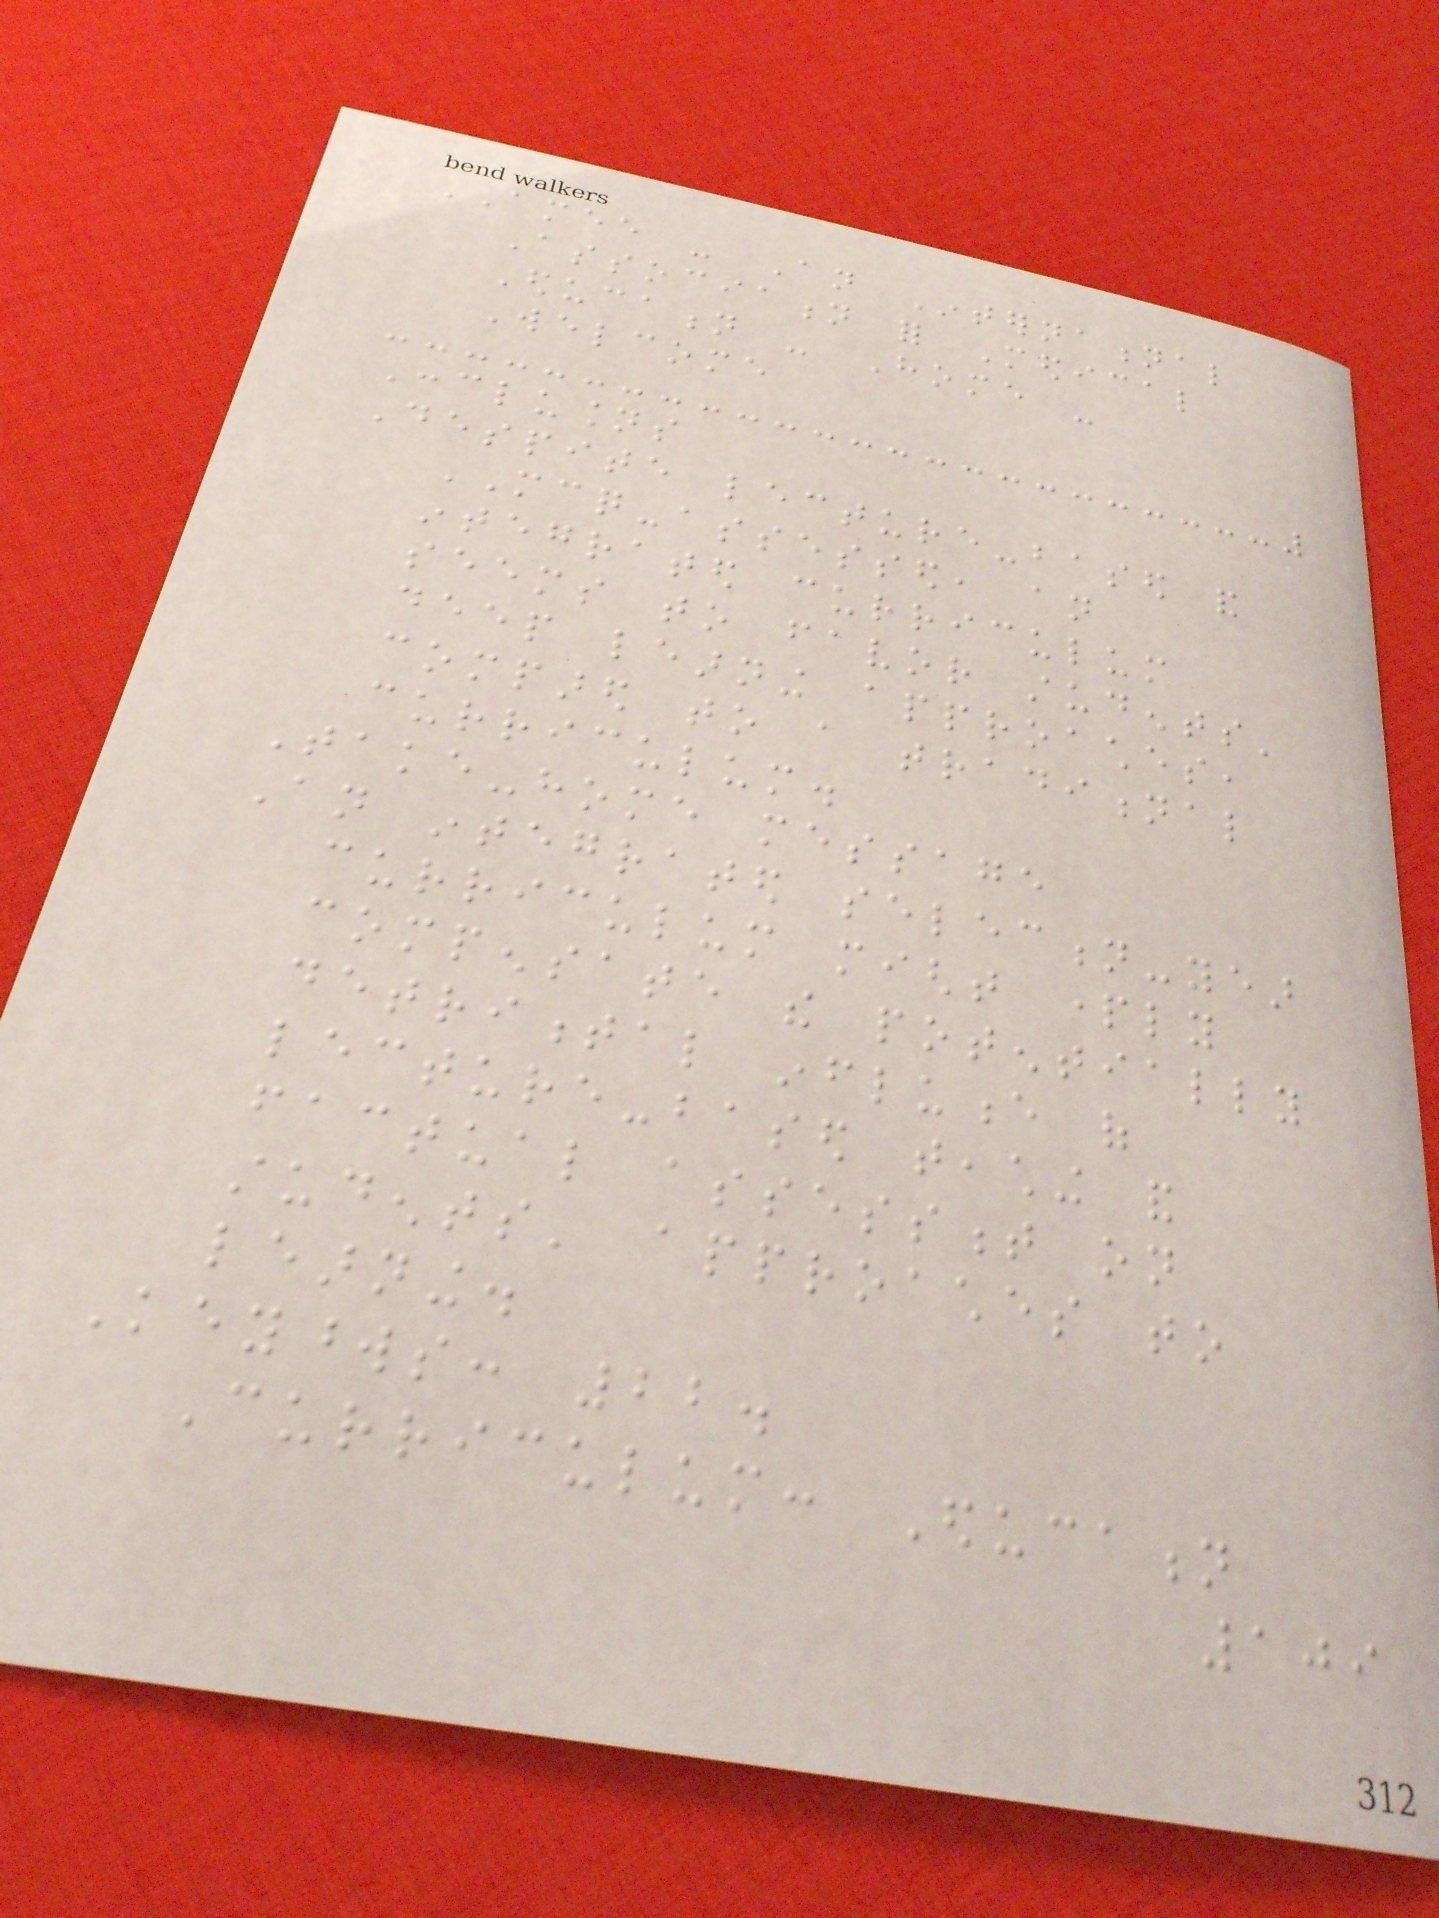AMEE - An International
Association for Medical
Education - Home -
Welcome
Conclusions
Despite lecture-based and
MCQ-assessed, an
integrated curriculum
seems to favor students'
deep learning approaches,
compared to a traditional
curriculum.
Take-home message
An integrated selection-year
curriculum might partly
compensate the potentially
detrimental influence of
lecture-based teaching and
factual assessment on
students' approaches to
learning.
Keywords: 22.
Curriculum: Education
109
